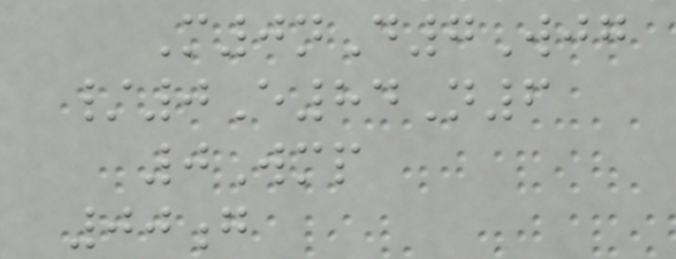M0nD7Wjg
/0E84N6
0Wmp
00g
